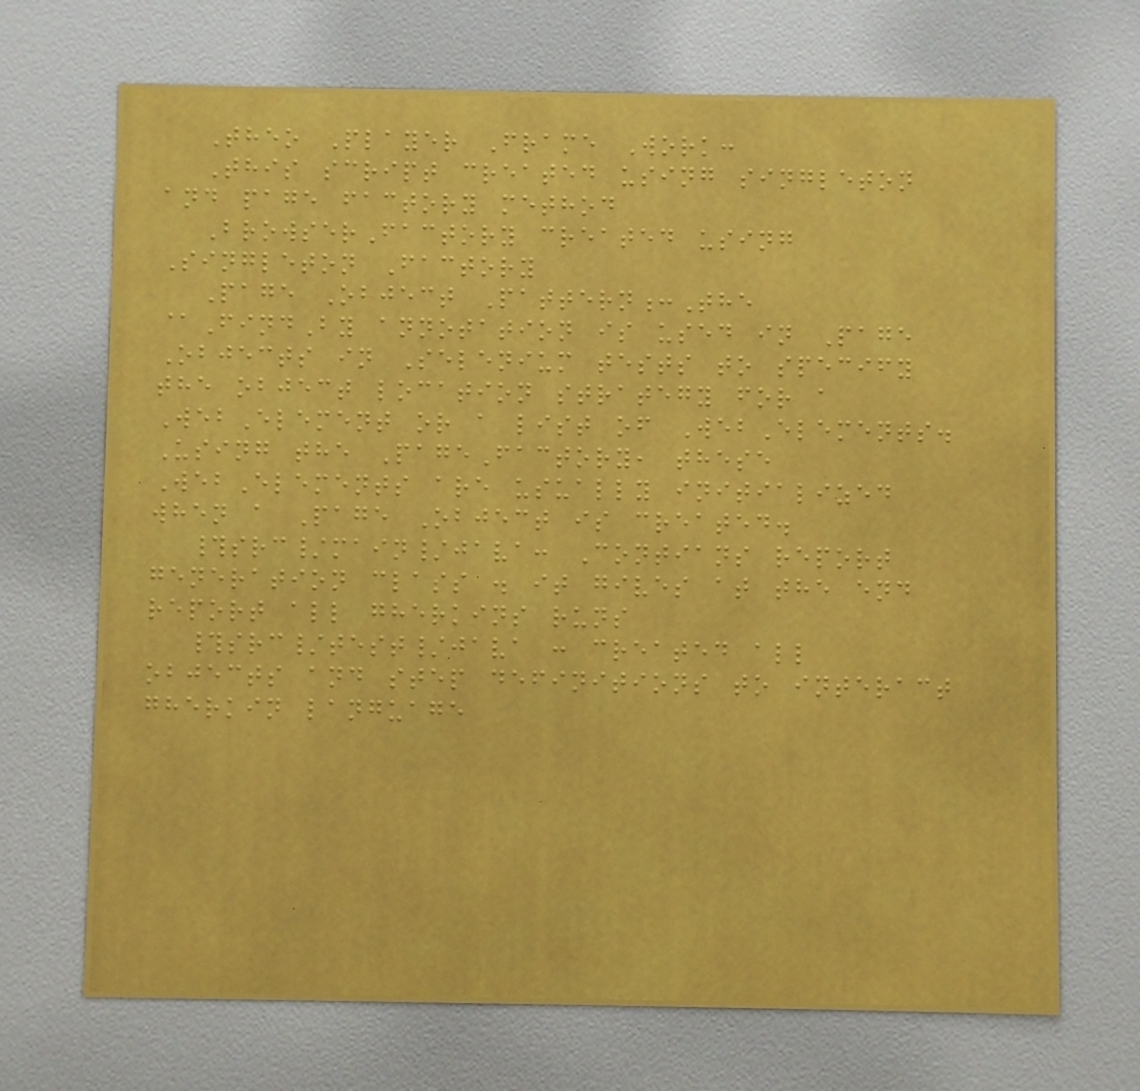Theo Player Frame Work:
This script created using singleton
and page factory method
BrowserFactory created using
Singleton Factory
Page Object Pattern:The
@FindBy annotation is used in Page
Objects in Selenium tests to specify
the object location strategy for a
WebElement or a list of WebElements.
Using the PageFactory, these
WebElements are usually initialized
when a Page Object is created.
#src/main/java: Contians report
generation class . it gives at the end
report all gherkins runs
#src/test/java : created all
objects and step definitions to interact
gherkin language
